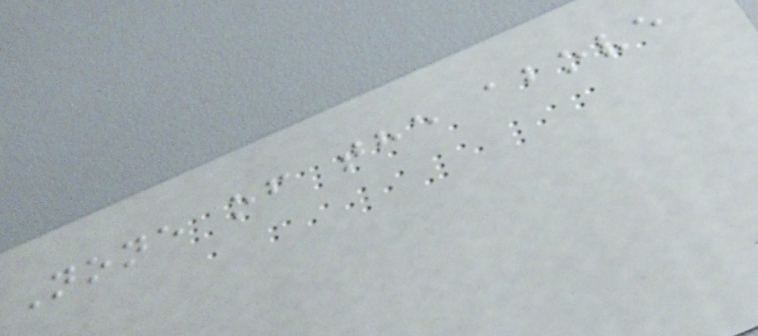None of the above
